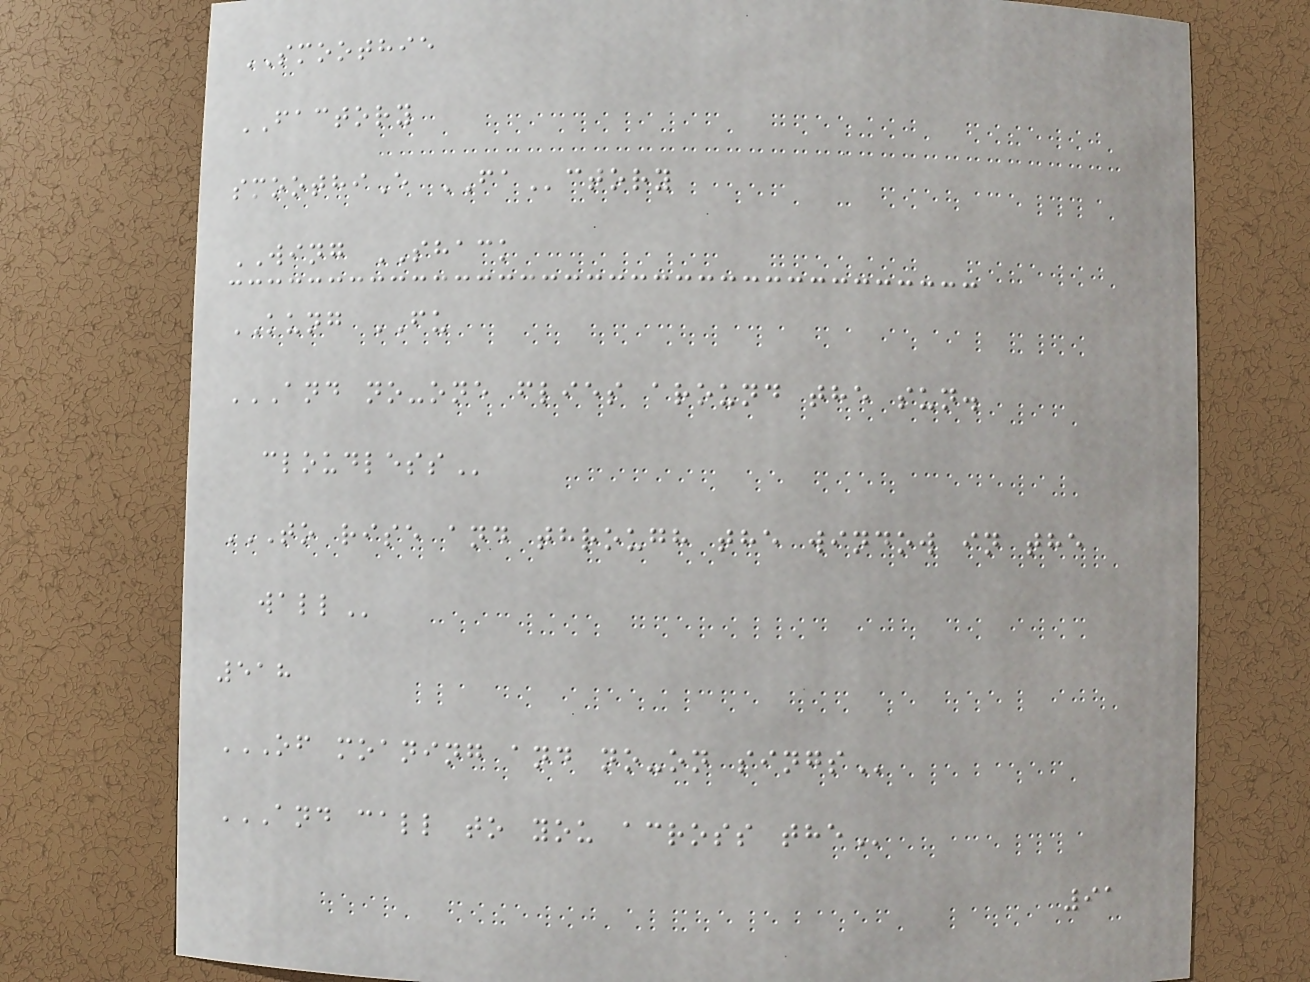SMOOTHIE
FACTORY
smoothiE FActory
WING SHACK
KUNG FU
AND NO-ONE FLIES AROUND THE SUN.
CLOUDLESS
TO RISE AND THROUGH THE WINDOW IN THE
WALL
518
OF MOANING AND NO-ON SINGS
AND CALL TO YOU ACROSS THE
91
